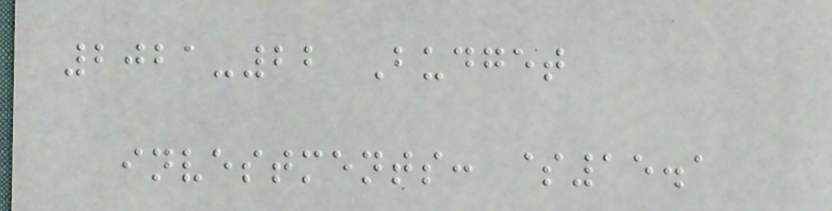2021-22 Budget
investments: $15.1
